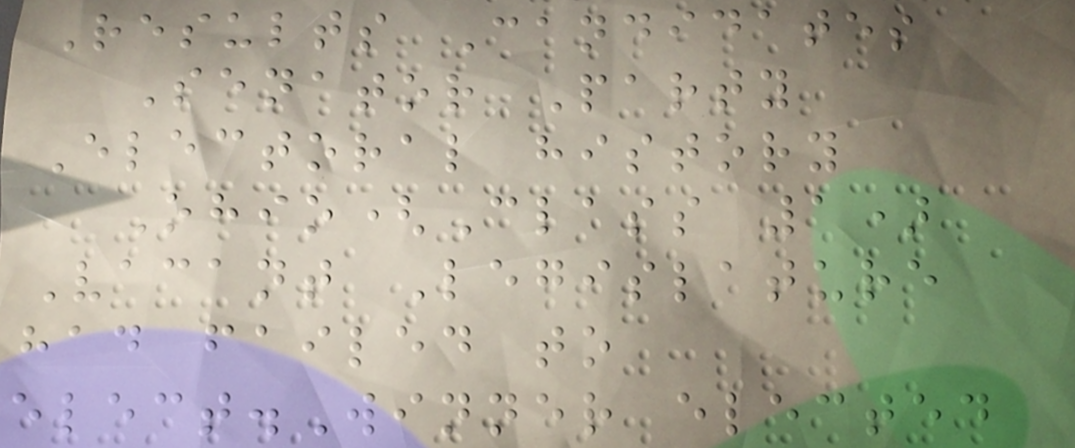Results Candidates
Senator Party
Electoral history
Ohio(Class 1)
Vacant Legislature
had failed to
elect.Winner elected
